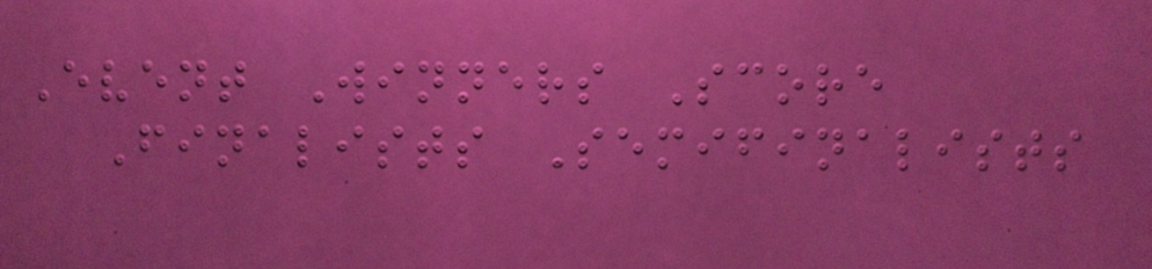Event Winners Score
Finalists Semifinalists
